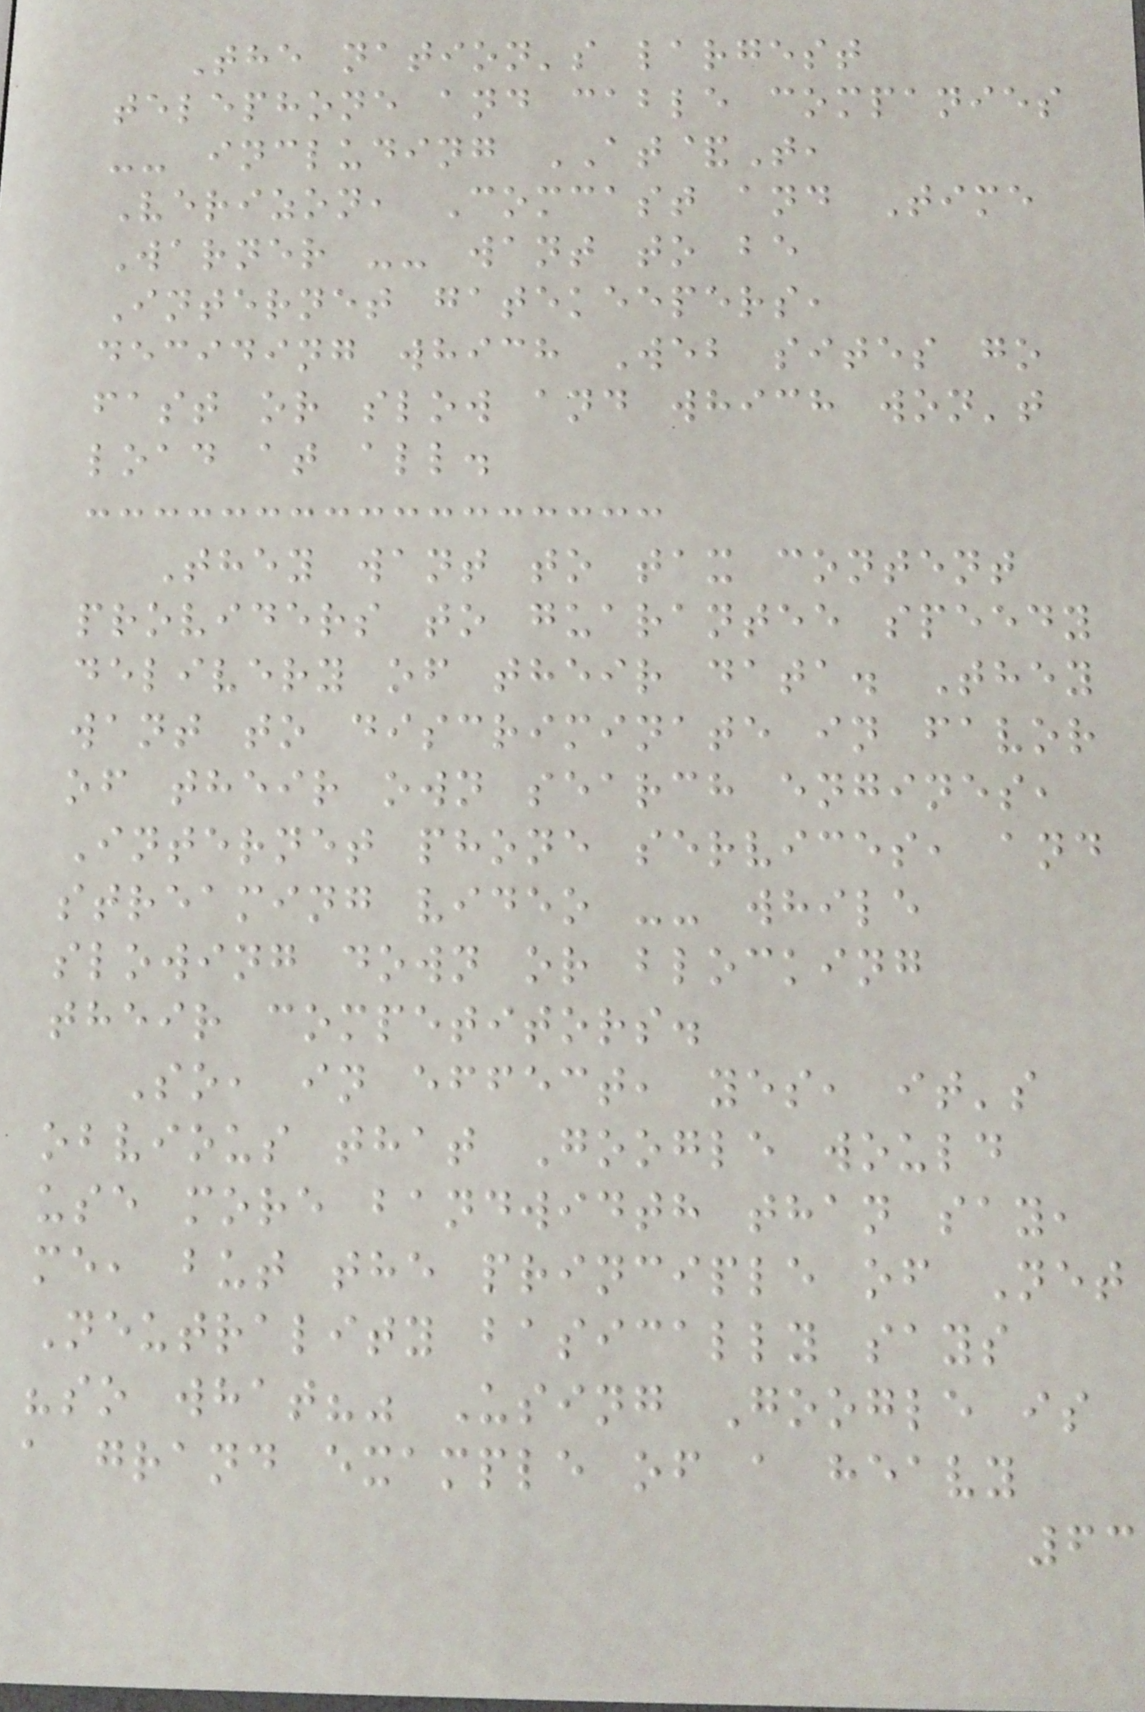The nation's largest
telephone and cable companies
-- including AT&T,
Verizon, Comcast and Time
Warner -- want to be
Internet gatekeepers,
deciding which Web sites go
fast or slow and which won't
load at all.
They want to tax content
providers to guarantee speedy
delivery of their data. They
want to discriminate in favor
of their own search engines,
Internet phone services, and
streaming video -- while
slowing down or blocking
their competitors.
So, in effect, yes, it's
obvious that Google would
use more bandwidth than say,
me, but the principle of Net
Neutrality basically says
"so what?" Using Google is
a grand example of a heavy
63
